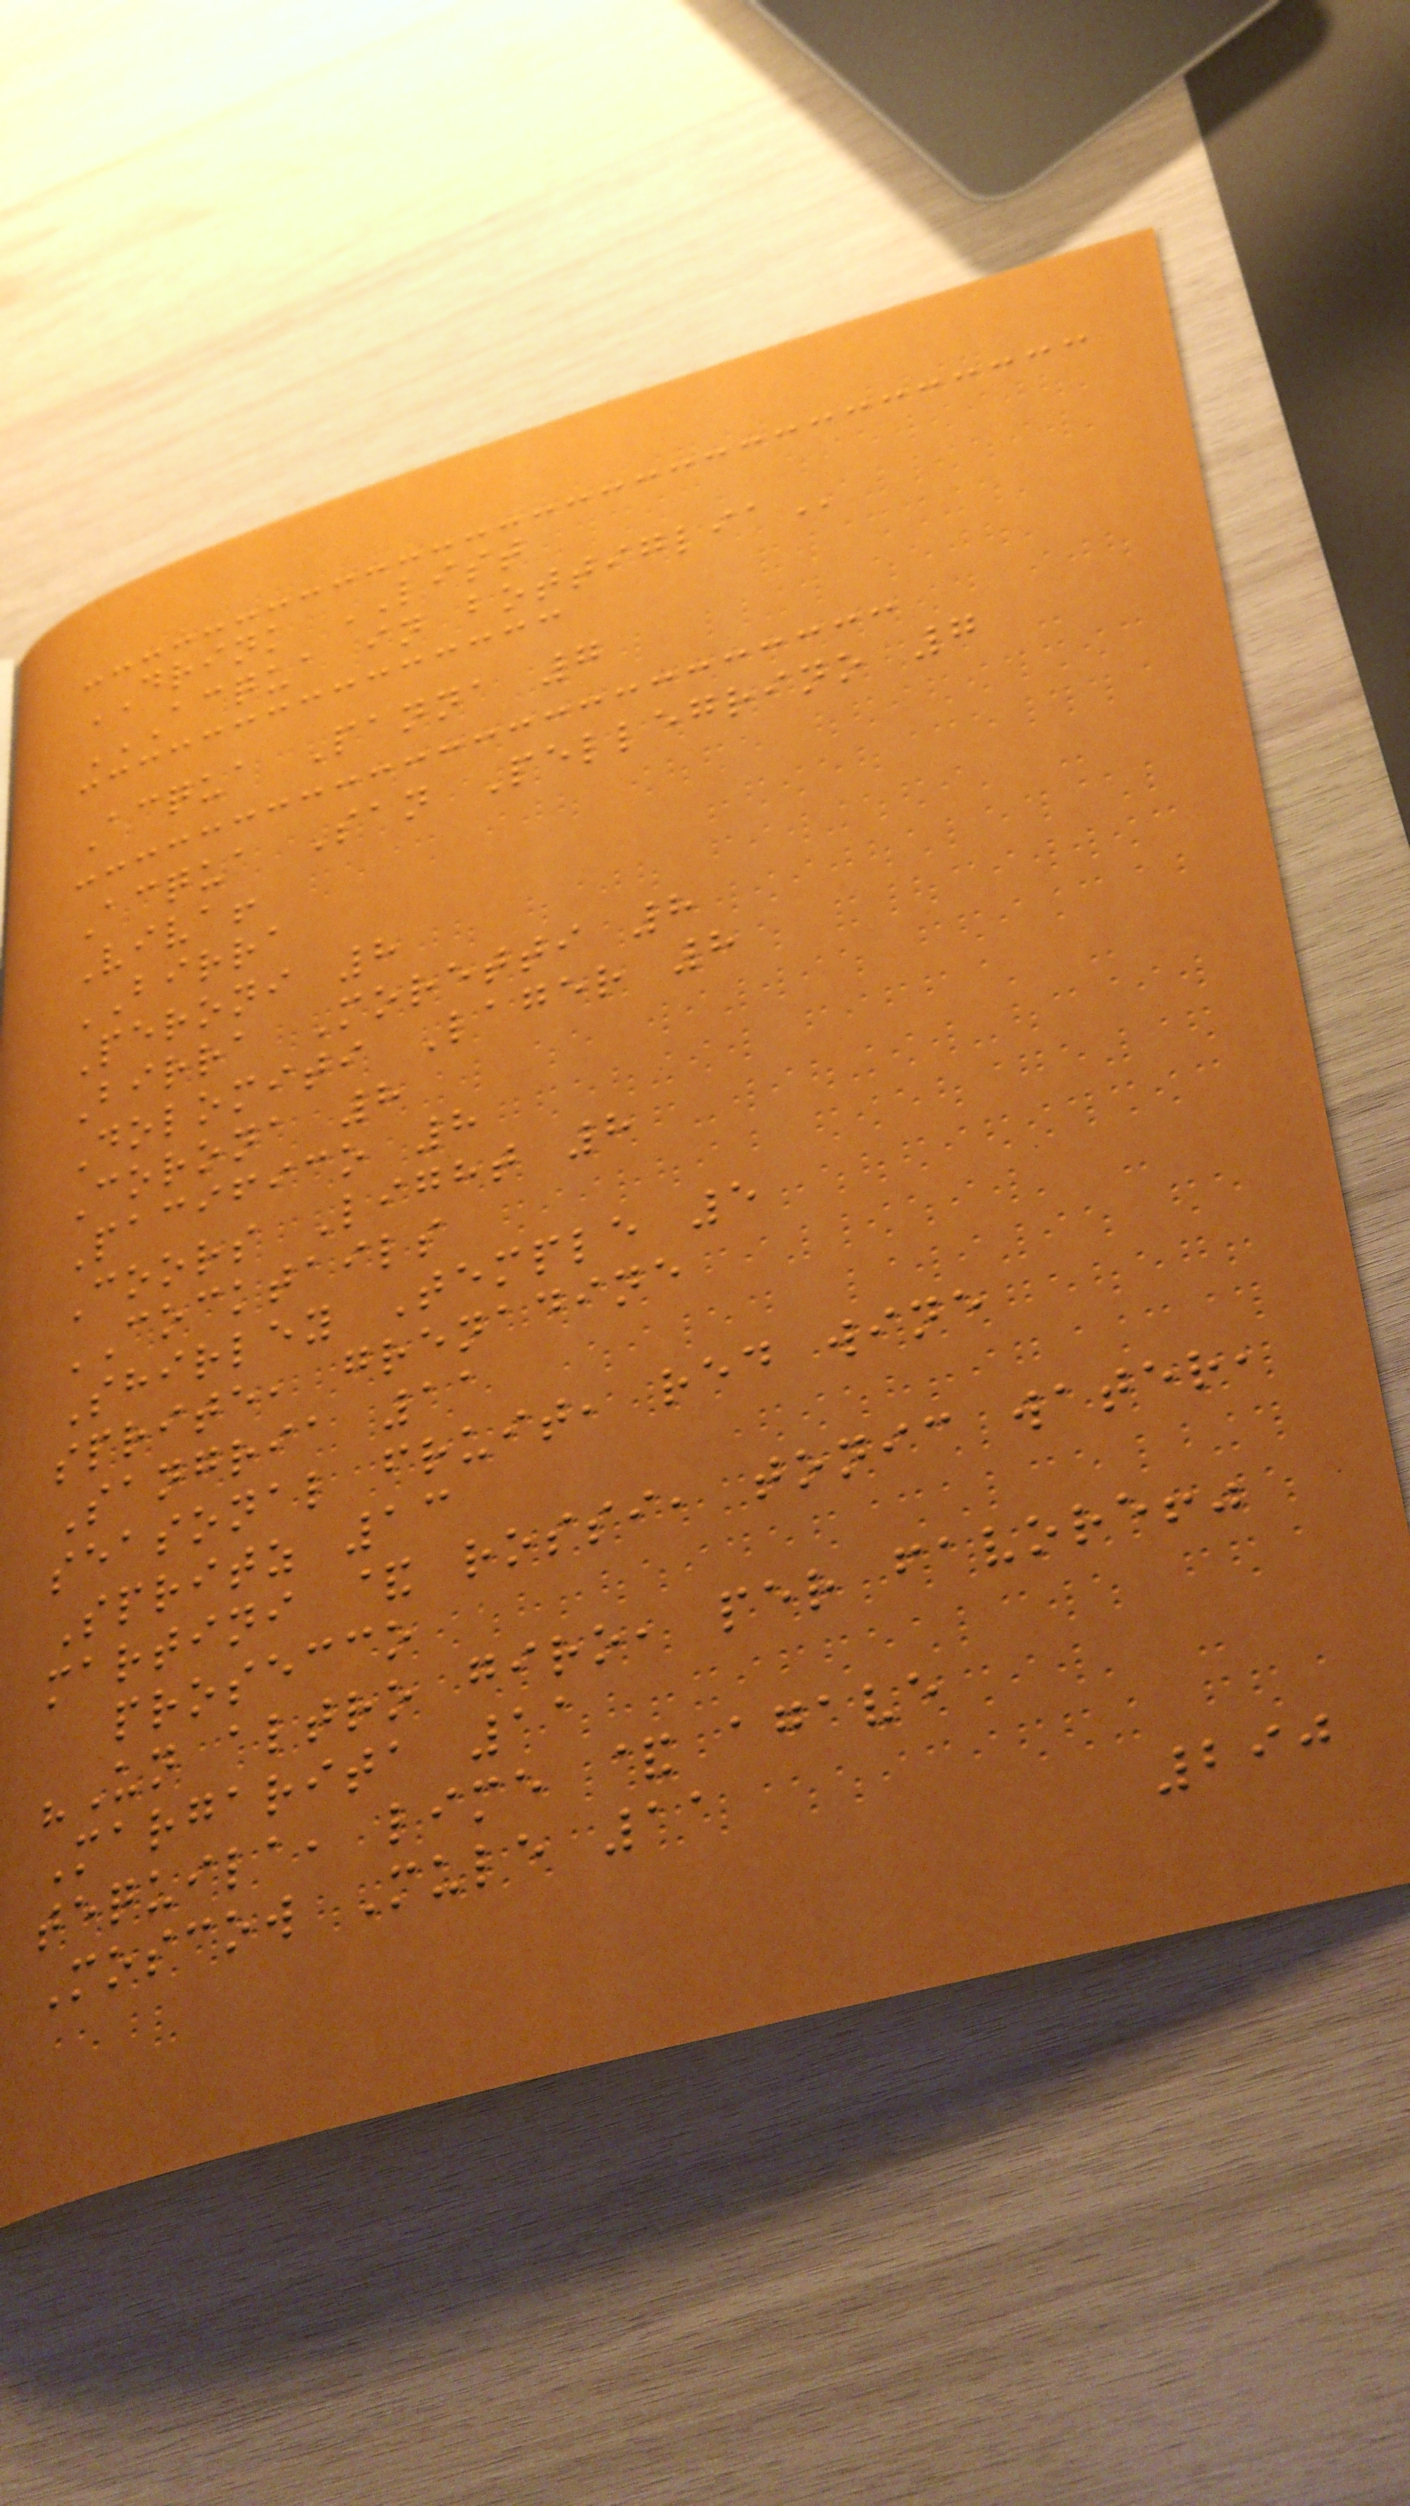DRINK LIST
ACQUA IN BOTTIGLIA
Acqua Panna 7
Acqua San Pellegrino 7
Viva!
BIRRA
Peroni 8
Birra Moretti 8
Dolomiti Lager 8
Corona 8
Pacifico 8
Coors Light 8
COCKTAILS
Shirley Temple 5
sprite, grenadine
Sangria 11
seasonal fruit, red wine
Spritz 13
martini & rossi, tonic water,
prosecco
"Un altro giro, per favore!"
Margarita 11
tequila, lime & agave
Moscow Mule 11
290
